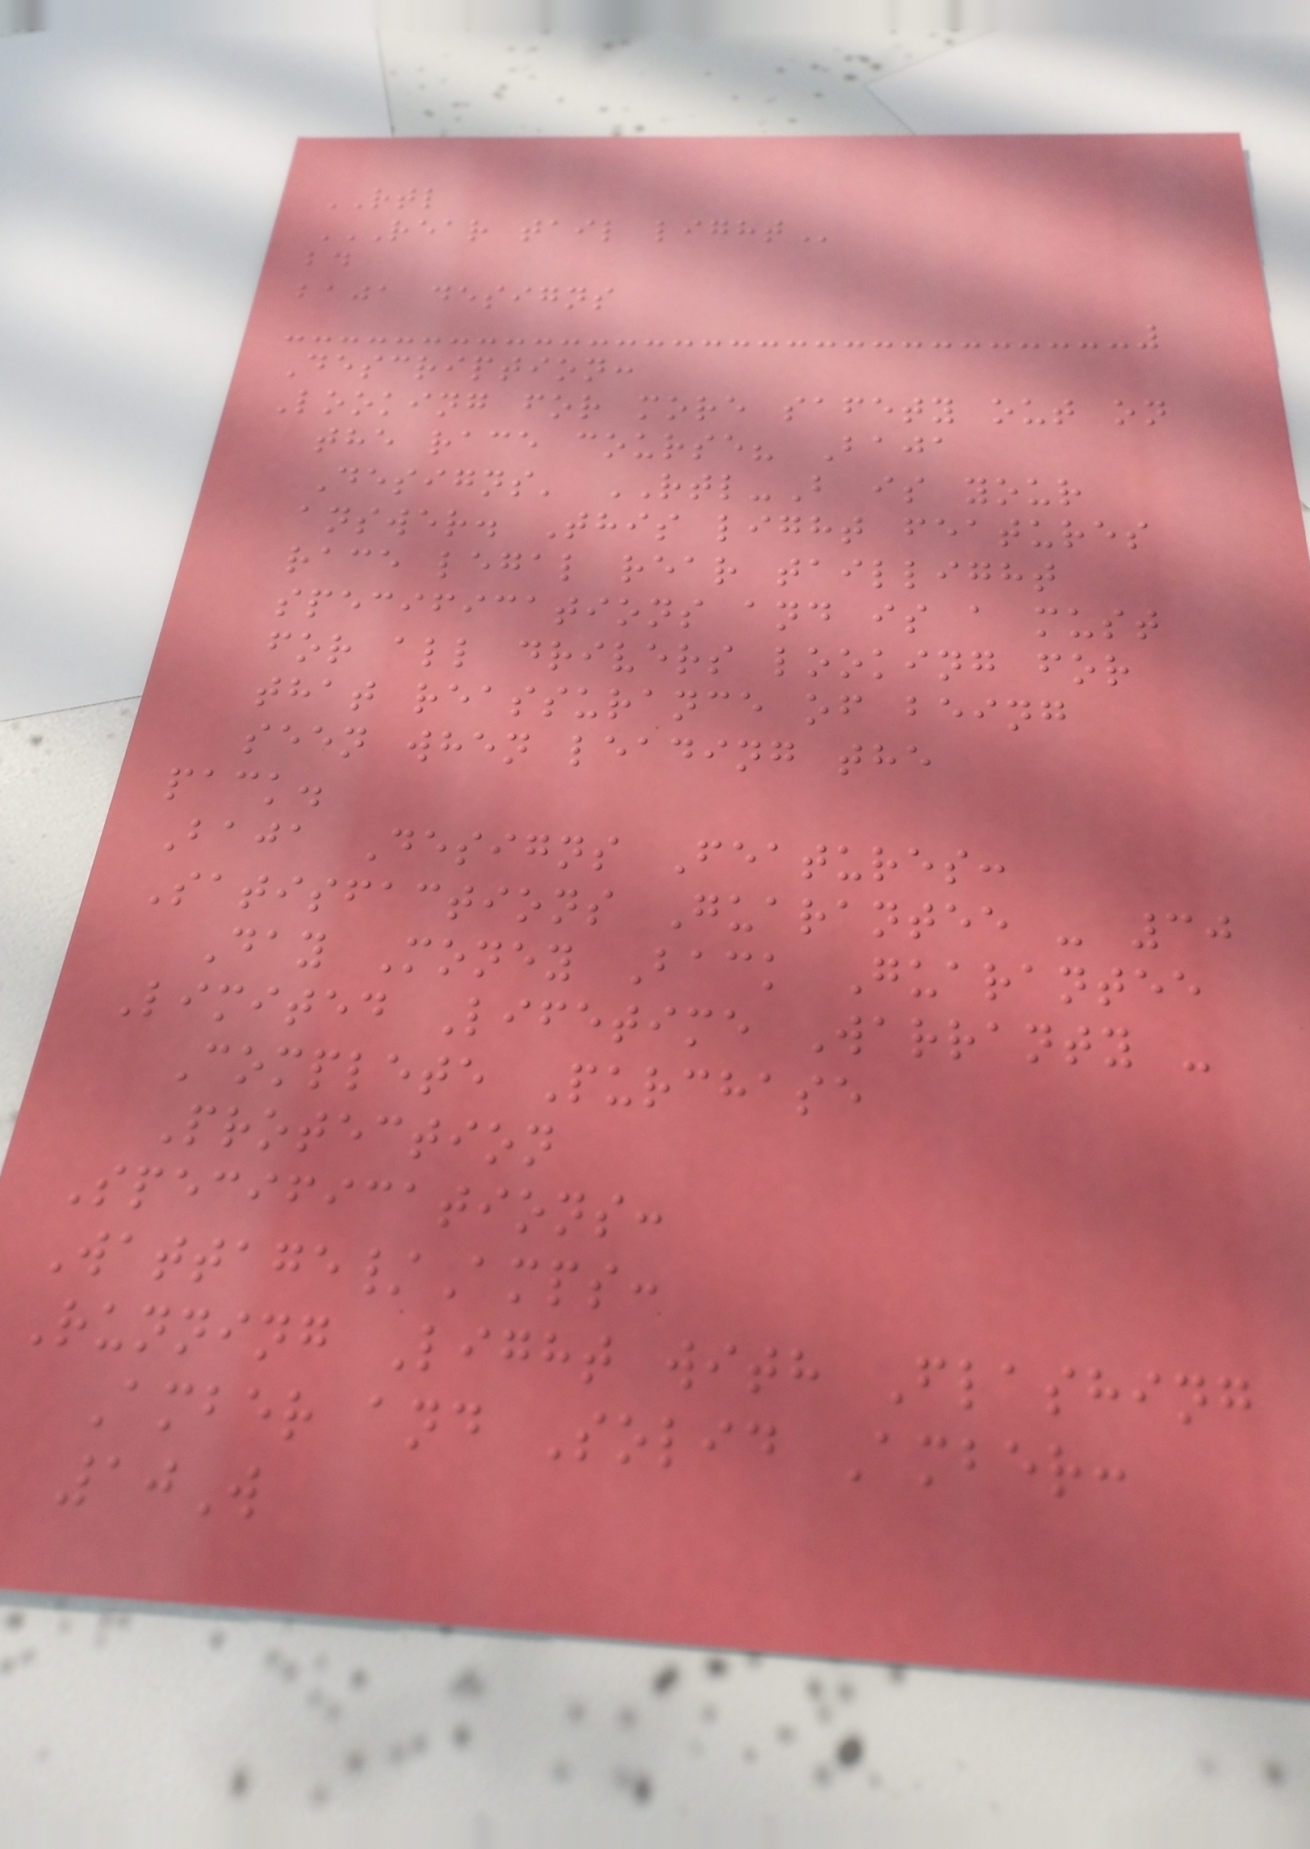RTL
REAR TAIL LIGHT
bd
baja designs
Description:
Looking for more safety out on
the race course? Baja
Designs' RTL-B is your
answer. This light features
race legal rear taillight
specifications and is a must
for all drivers looking for
that reassurance of being
seen when leading the
pack.
Baja Designs Features:
Satisfactions Guarantee - 30
Day Money Back Guarantee
Limited Lifetime Warranty -
Complete Purchase
Protection
Specifications:
Wattage/Amps:
Running Light with Flashing
Amber and Solid Amber:
10W
